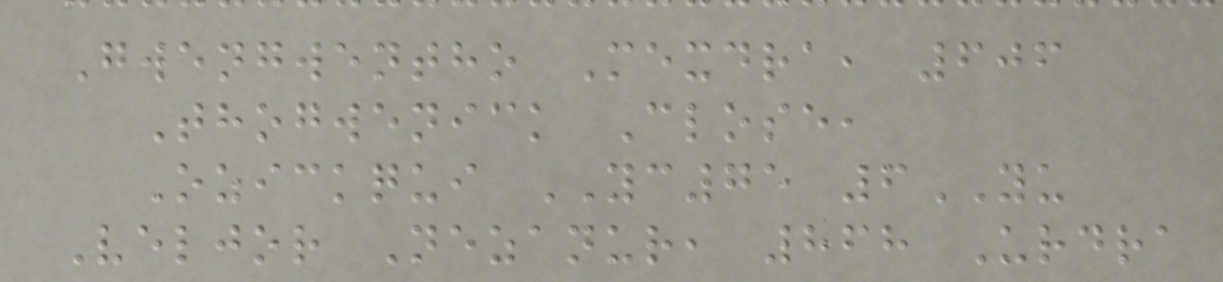Gwengwentho Mexdra, 606
Thogwenick Close,
Ozickqui YC75 6YU
Veljor Nezanur, 868 Urdra
